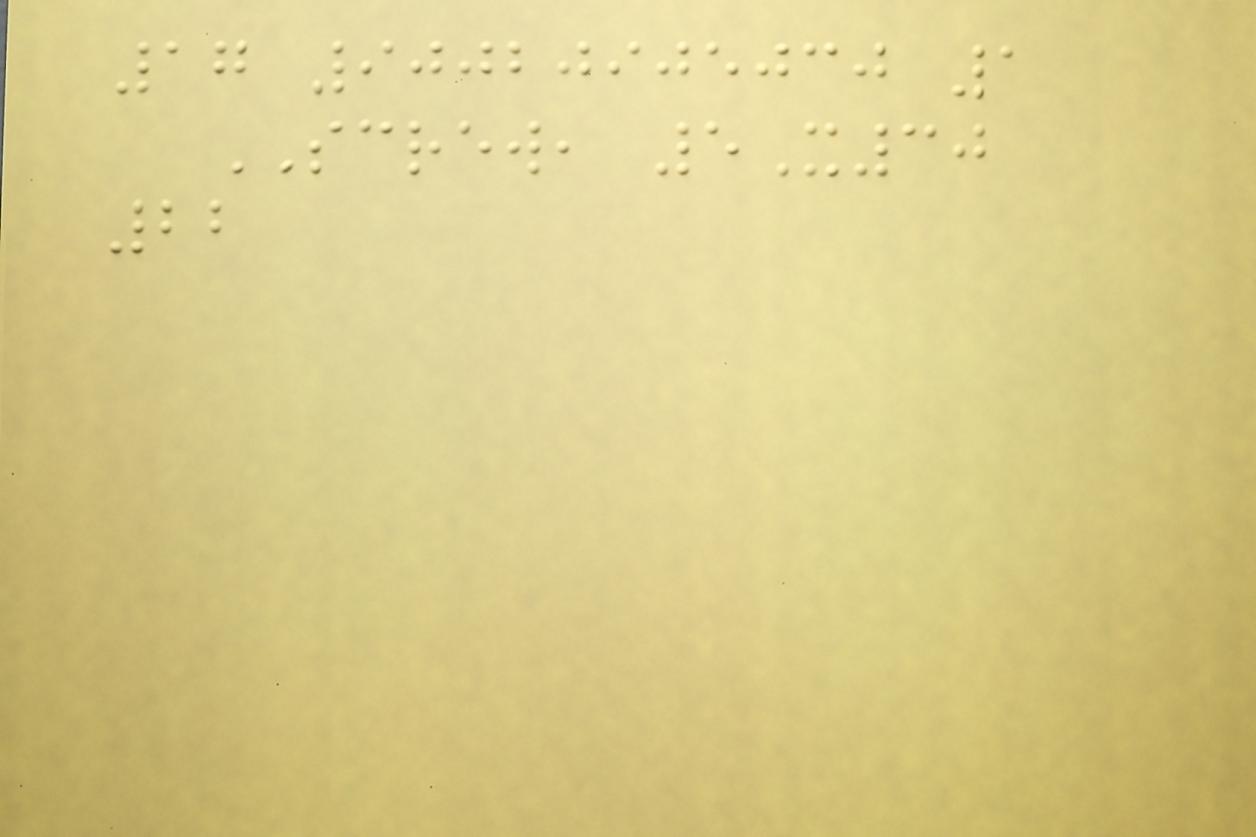17 90020905030 1
SCREW, 5X30
22
